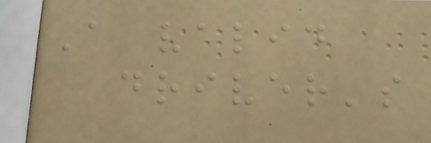A valid
driver's
